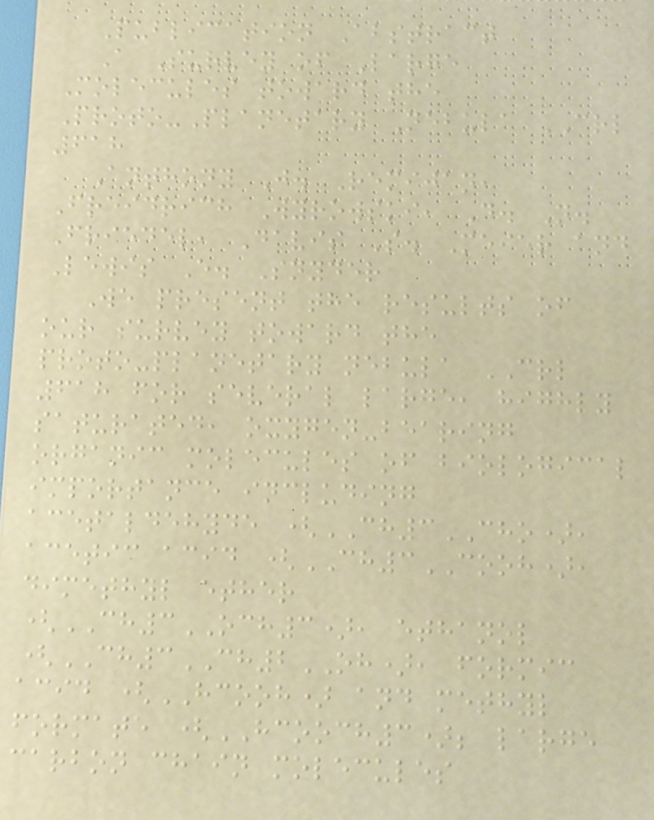Publication Abstract
A Survey of Large
Molecules toward the
Proto-Planetary Nebula CRL
618
Anthony J. Remijan,
Freidrich Wyrowski, D. N.
Friedel, Davis S. Meier and
Lewis E. Snyder
We present the results of
our survey toward the
proto-planetary nebula CRL
618 for several large, highly
saturated, oxygen-bearing
organic molecules of biological
importance including
acetaldehyde (CH3CHO),
acetic acid (CH3COOH),
dimethyl ether
(CH3OCH3), ethanol
(CH3CH2OH), formic
acid (HCOOH) and methyl
formate (HCOOCH3); large
carbon chain molecules
